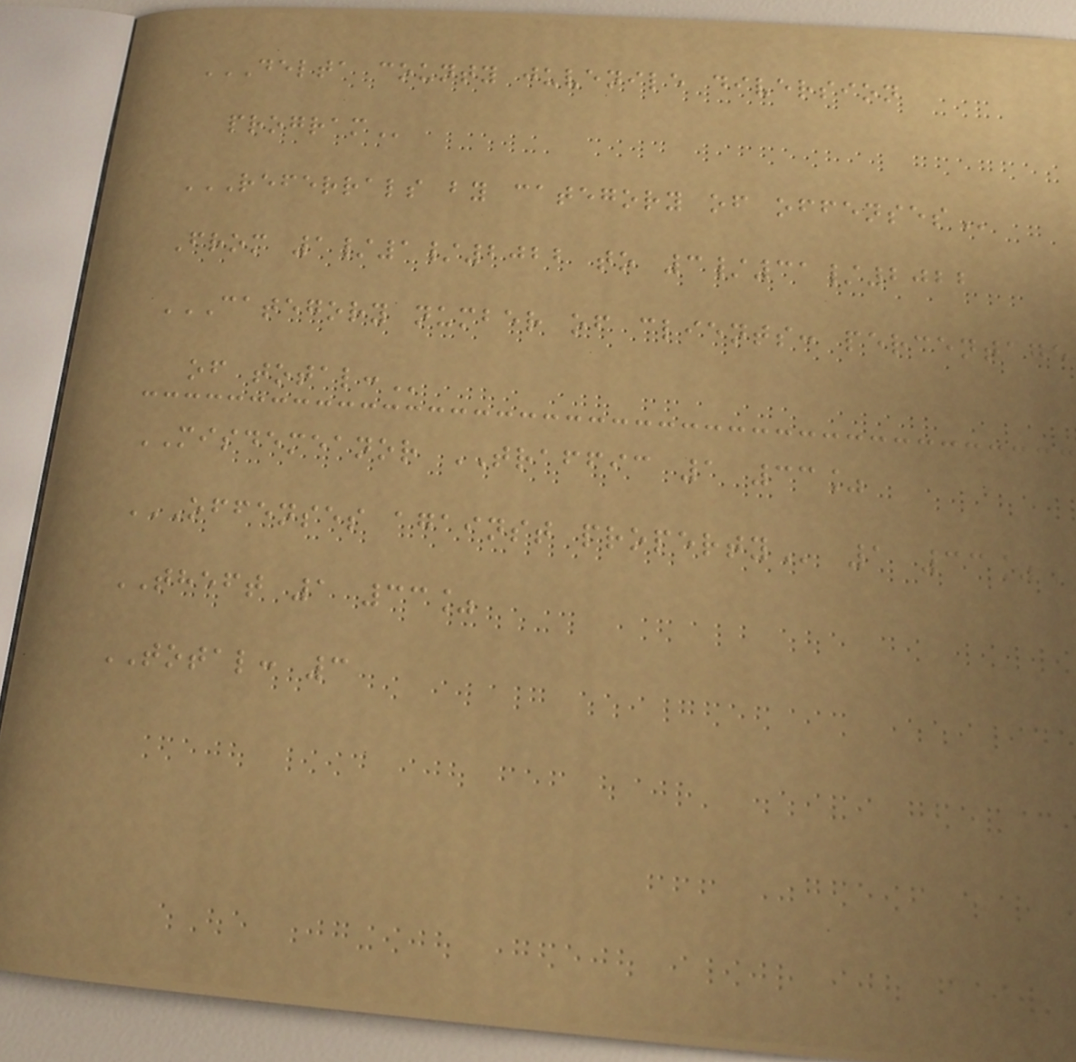DELTA COUNTY JUVENILE DIVERSION
PROGRAM
REFERRALS BY CATEGORY OF OFFENSES
From 1/1/2022 to 3/31/2022
CATEGORY NUMBER OF CLIENTS: PERCENTAGE
OF TOTAL:
MISDEMEANOR TRAFFIC 1 33%
OFFENSES AGAINST PROPERTY 1 33%
THEFT 1 33%
TOTAL: 3
